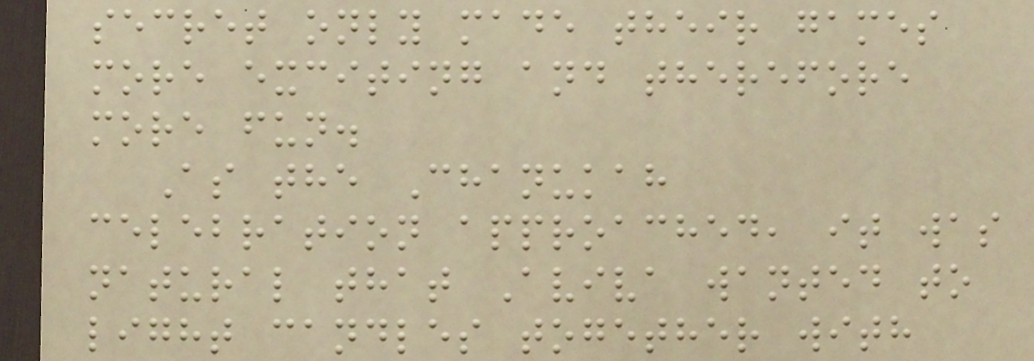secret only made their games
more exciting and therefore
more fun.
As the Chanukah
celebration approached, it was
natural that Aviva wanted to
light candles together with
